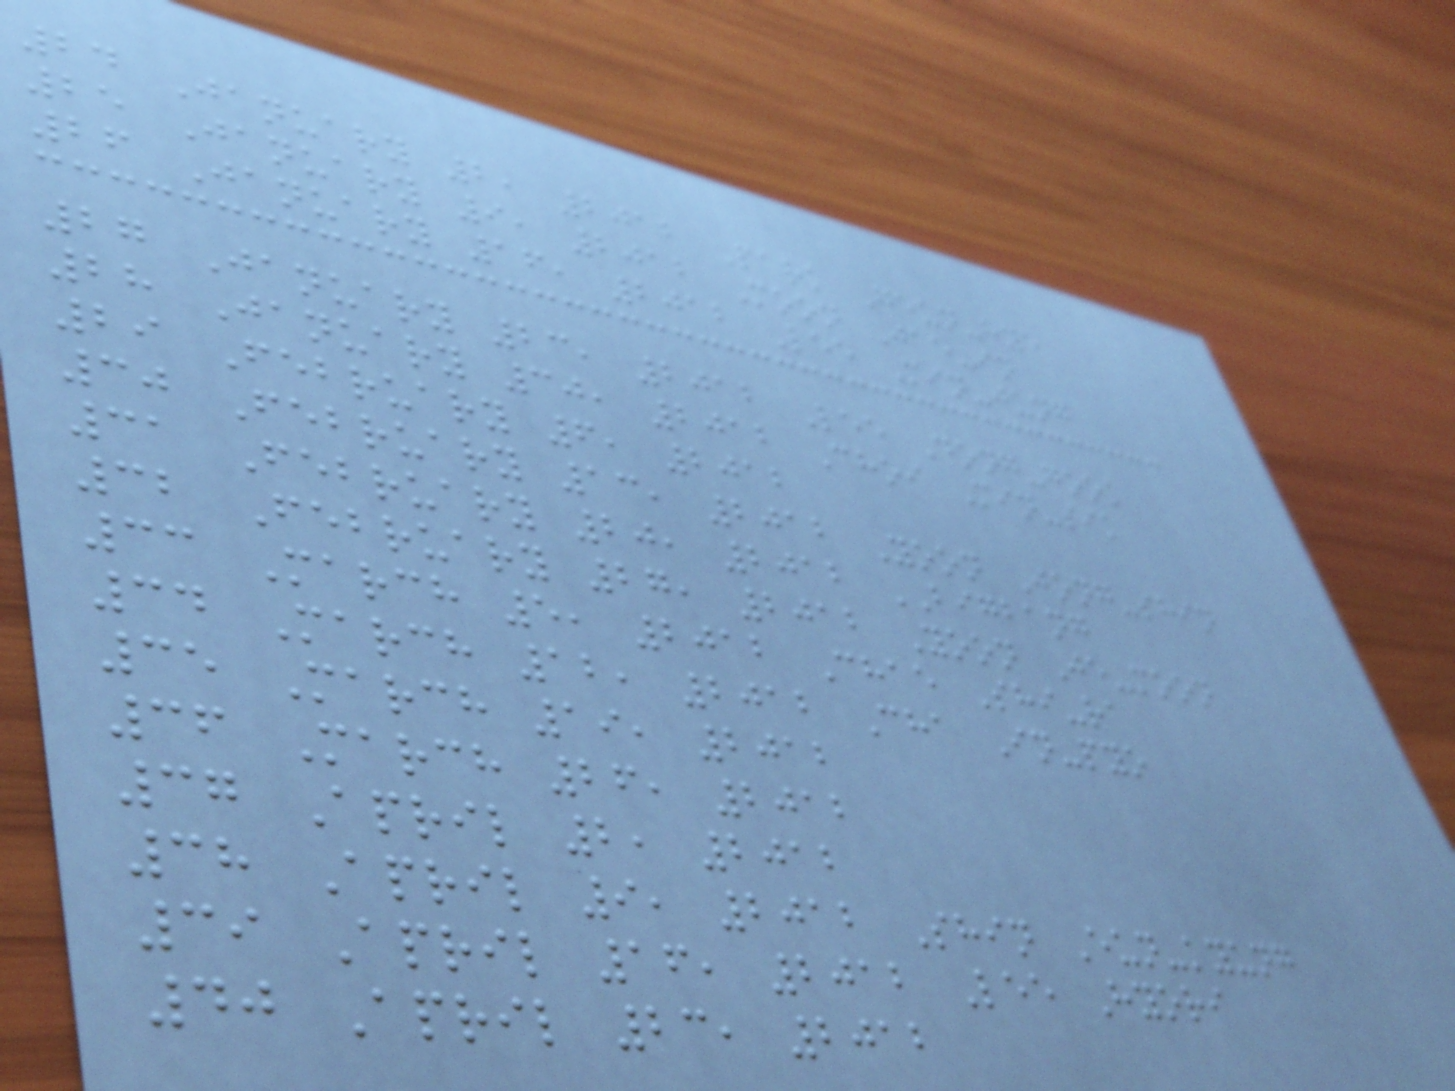24 January 2, 2012 Park Geun-hye
25 January 9, 2012 Moon Jae-in
26 January 16, 2012 Lee Min-jung
27 January 23, 2012 Lee Dong-gook
28 January 30, 2012 Choi Min-sik
29 February 6, 2012
30 February 13, 2012 Yoon Jong-shin
31 February 20, 2012 BIGBANG
32 February 27, 2012 Yoon Je-moon
33 March 5, 2012 Chae Shi-ra
34 March 12, 2012 Cha In-pyo
35 March 19, 2012
36 March 26, 2012
37 April 2, 2012
38 April 9, 2012 Shin Eun-kyung
39 April 16, 2012 Lee Hyori
40 April 23, 2012
